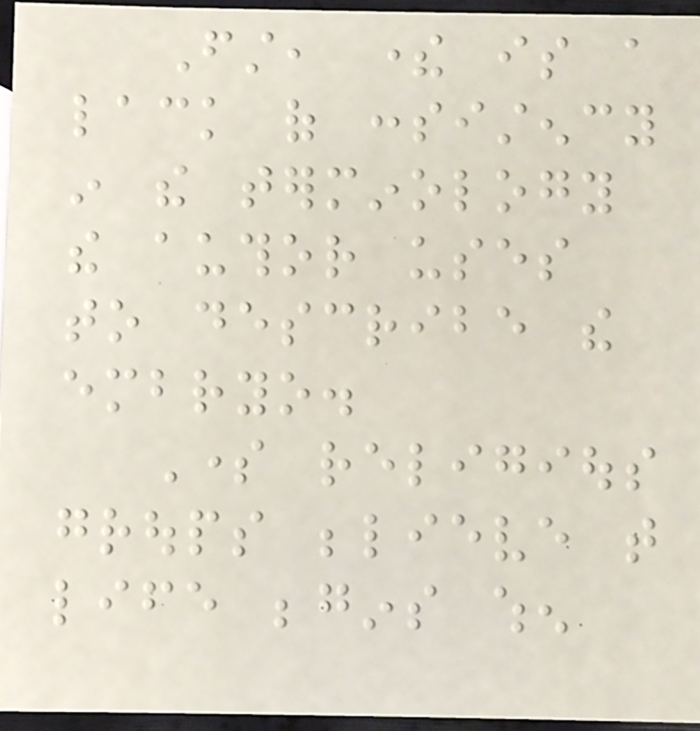First, there is a
lack of consistency
in the terminology
the author uses
to describe the
embryo.
Some religious
groups believe that
life begins when
